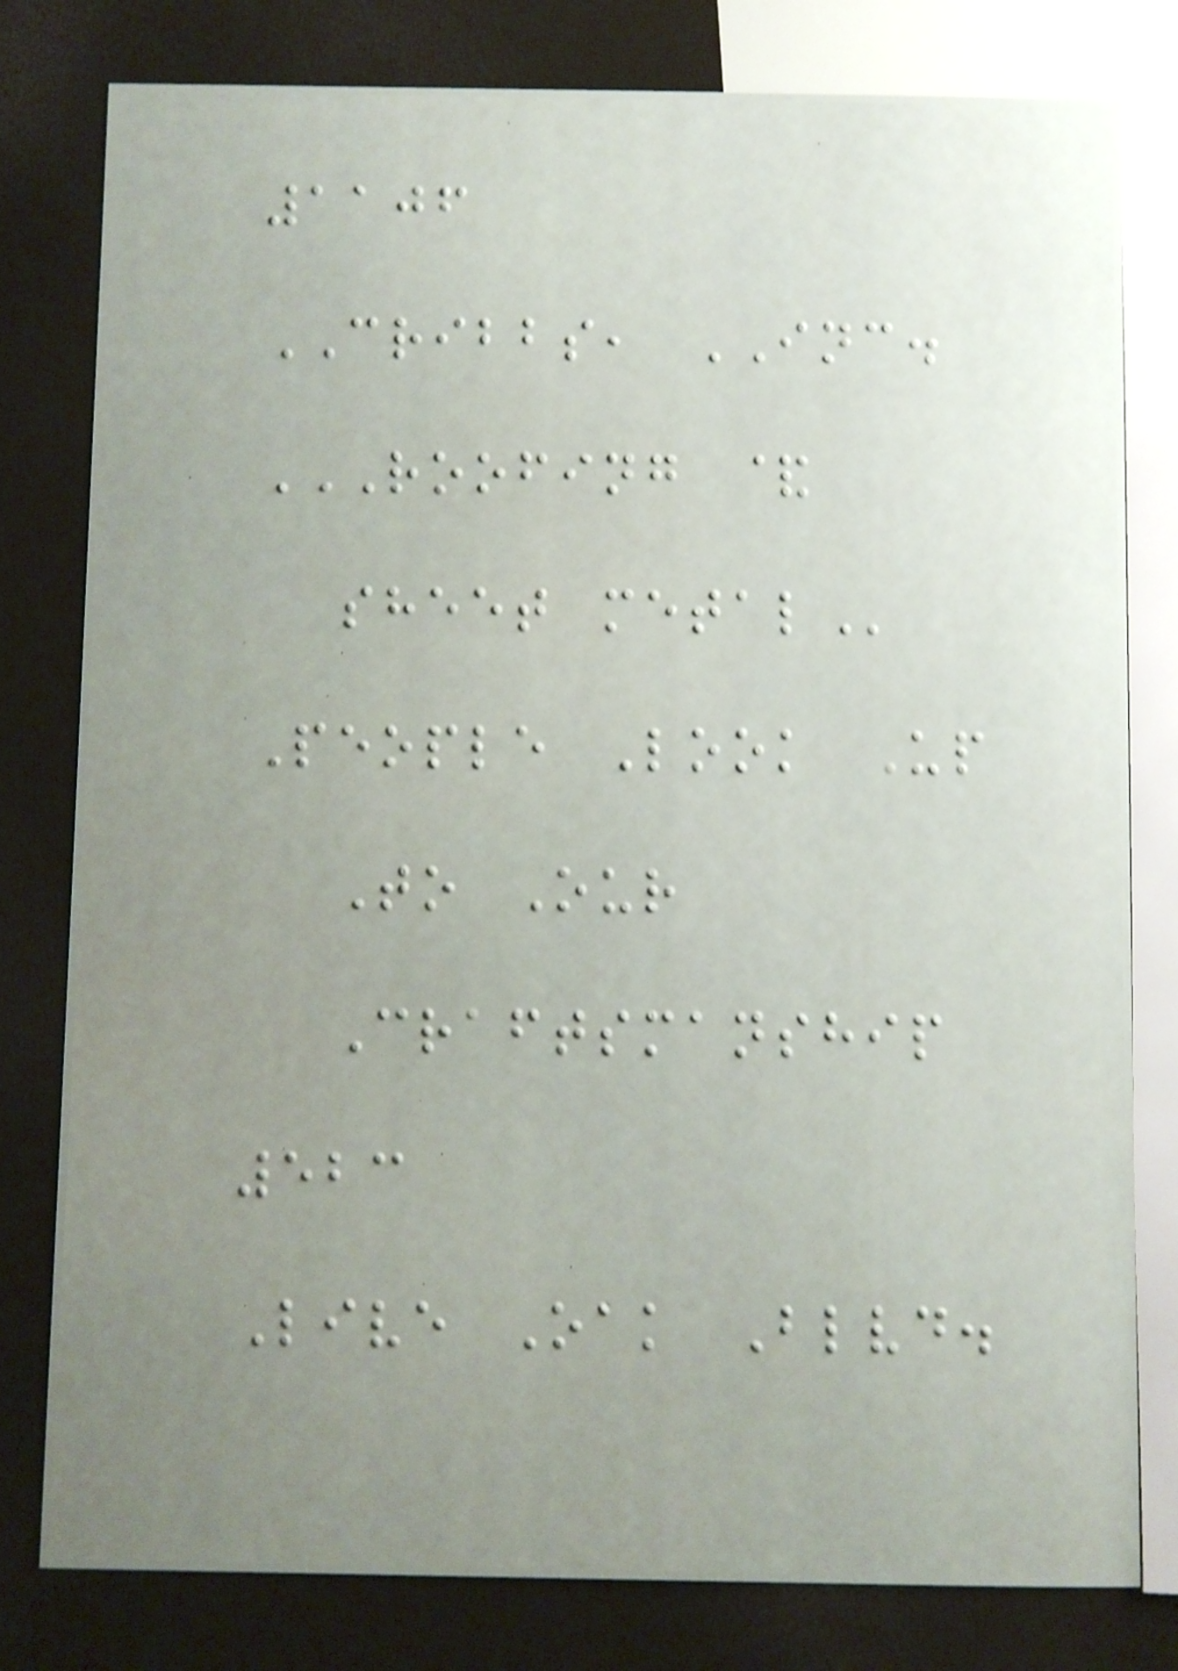1106
CRIBBS, INC.
ROOFING &
SHEET METAL
People Look Up
To Our
Craftsmanship
523
Live Oak Blvd.
